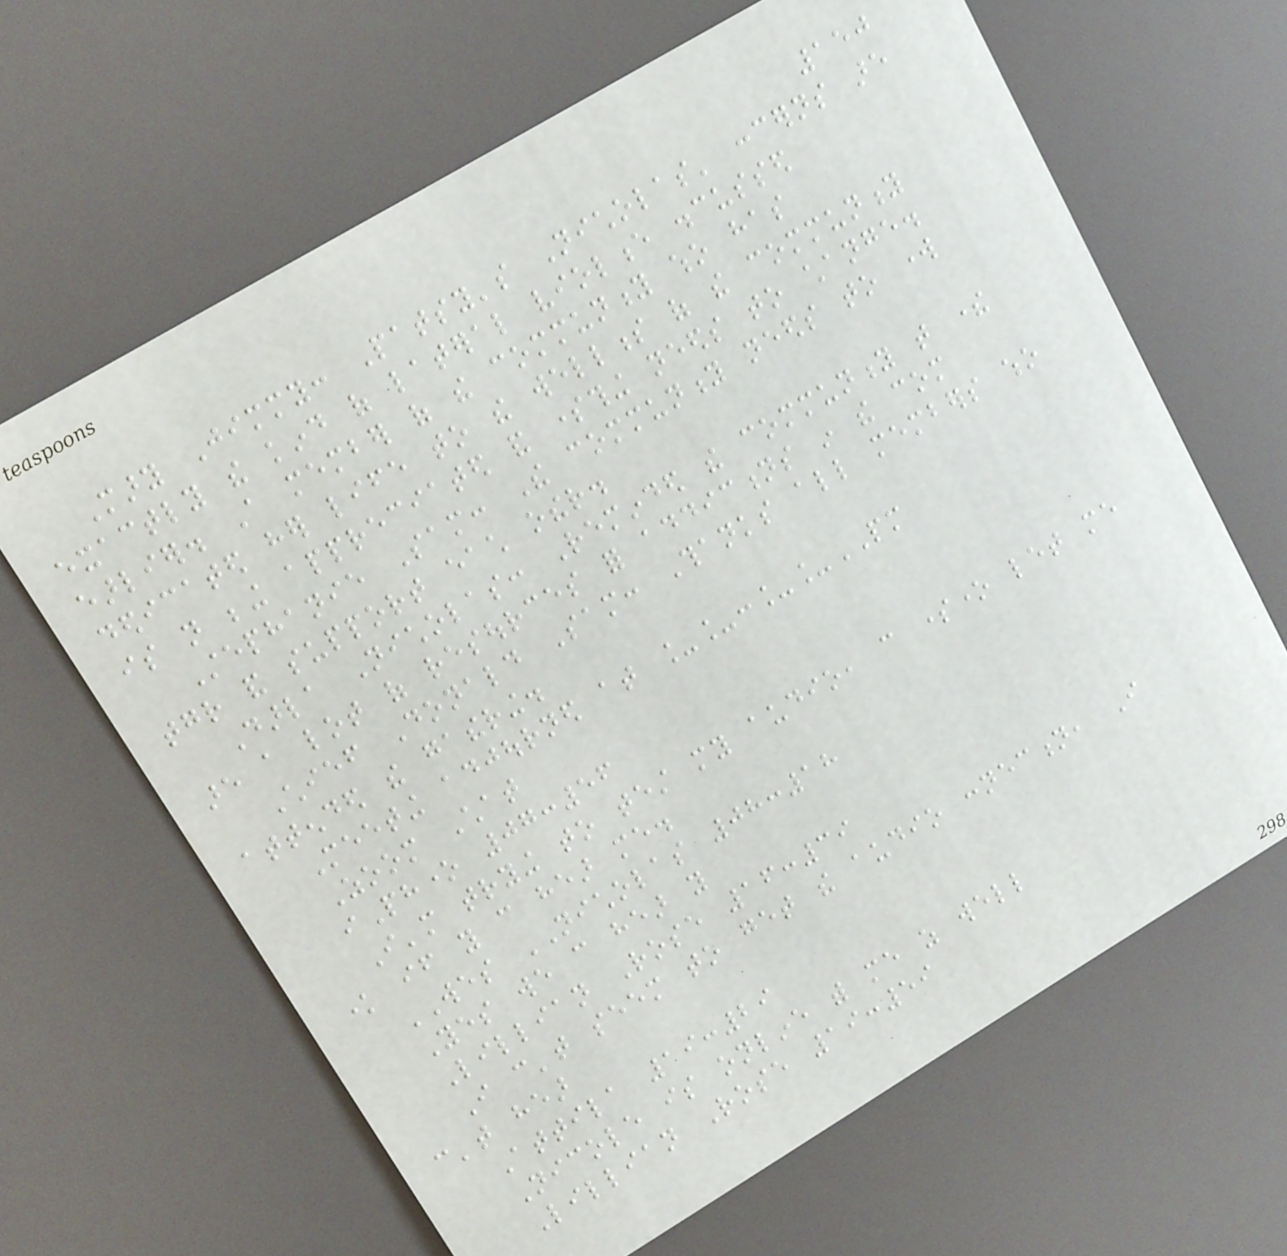150
Mary Jimmy: Patsy's Nicholas' concerns are
exactly the kind of lateral violence discussed
earlier. A member of the community who has
dedicated her life to the wellness of the community
is not being appreciated and something needs to change.
Stephanie Sam: The community needs to work
together and support each other.
Darla Nicholas: Reminded the community that there
are a lot of resources for addictions in the com
Chief Donald Sam: Thanks all members who
attended the gathering.
Meeting adjourned at __:__PM
Zoom Chat
iPhone 07:56
I'm trying to test my audio, can someone let me
know if you can hear me.
WES NICHOLAS 08:18
Yes we can hear you
Lillian Rose 16:39
I can't seem to get the audio connection, I
can't hear
Attila 19:29
Nicole is online with me as well
Lillian Rose 19:59
